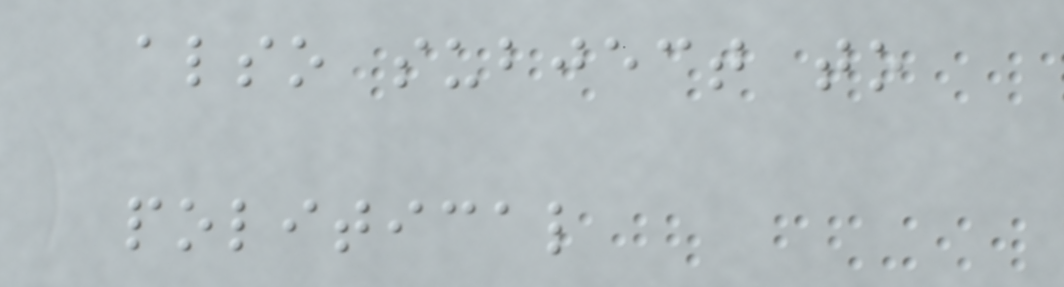also subject to
political
